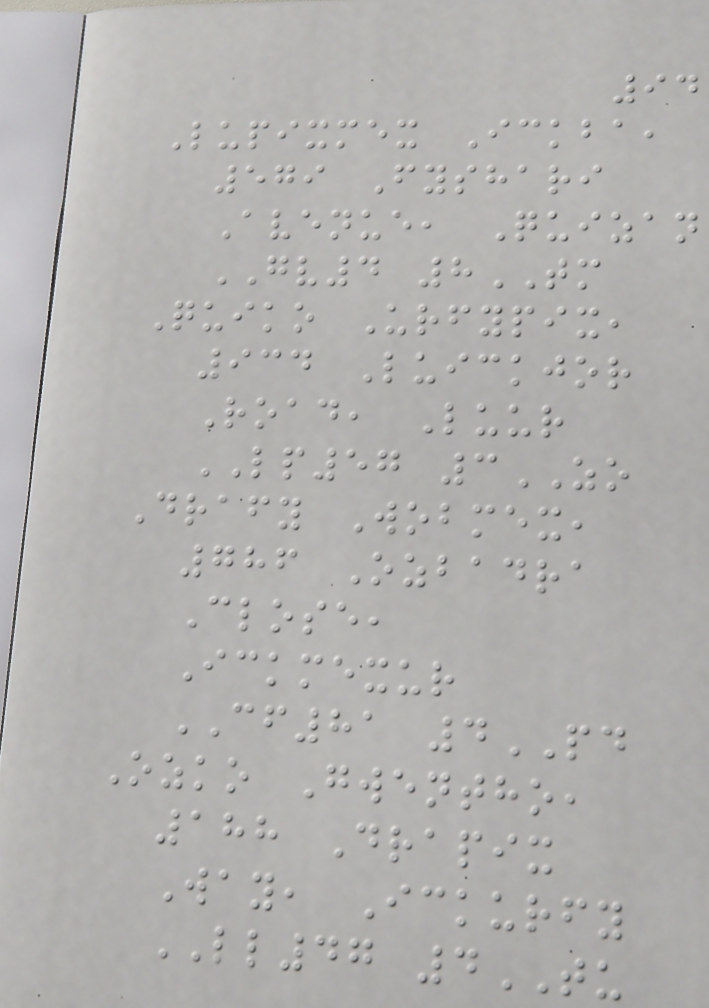94
Lupixmex Ickba,
579 Fyshari
Avenue, Quizan
GV4 8TM
Quiko Urfypix,
934 Luickjor
Road, Luur
LP57 3ZO
Drafy Wobmex,
786 Ozbadra
Close,
Ickmexur
CF81 4PD
Ozko Gwentho,
188 Drapix
Way, Ickurfy
LL47 4TU
